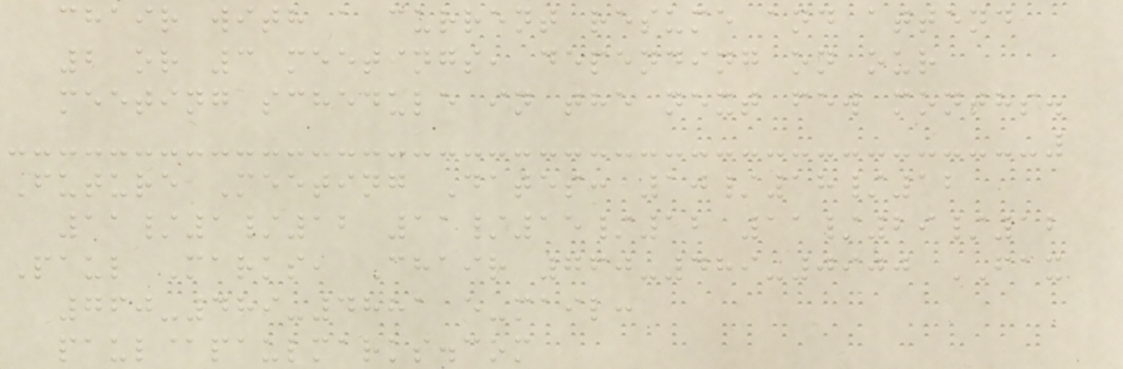chair with a current resume and attend
2 or 3 meetings, depending on our
meeting schedule in the next few months.
Future Meeting Dates: 10/18/12
11/1/12 11/15/12 11/29/12
Paul Marks, Chair 760-489-0900 FAX
760-489-4881 e-mail:
paul@paulmarks.com
